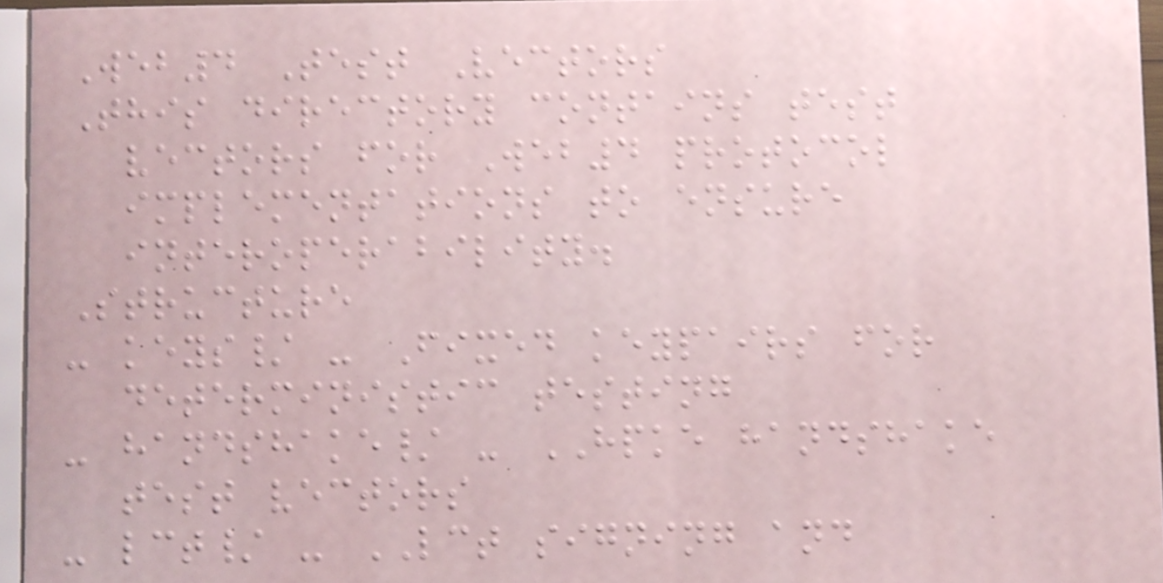Web4 Test Vectors
This directory contains test
vectors for Web4 protocol
implementations to ensure
interoperability.
Structure
- keys/ - Fixed keypairs for
deterministic testing
- handshake/ - HPKE handshake
test vectors
- lct/ - LCT signing and
